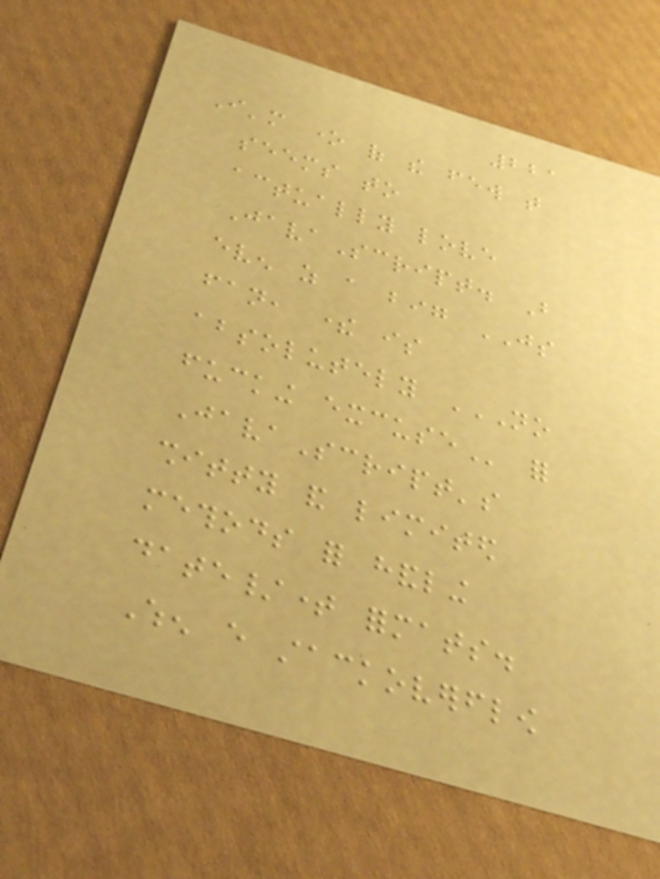221
I'm one of the few that
seems to
actually love
JavaScript. But
even as a big JS
fan, there is
absolutely NO
FUCKING EXCUSE for
JavaScript's
shitty and limited
methods for handling
date/time formats.
When every stackoverflow
